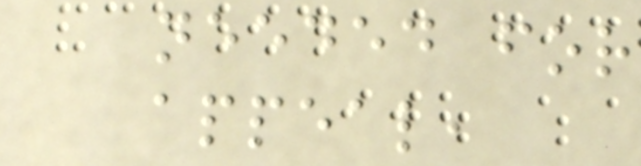needed for
appeal,
